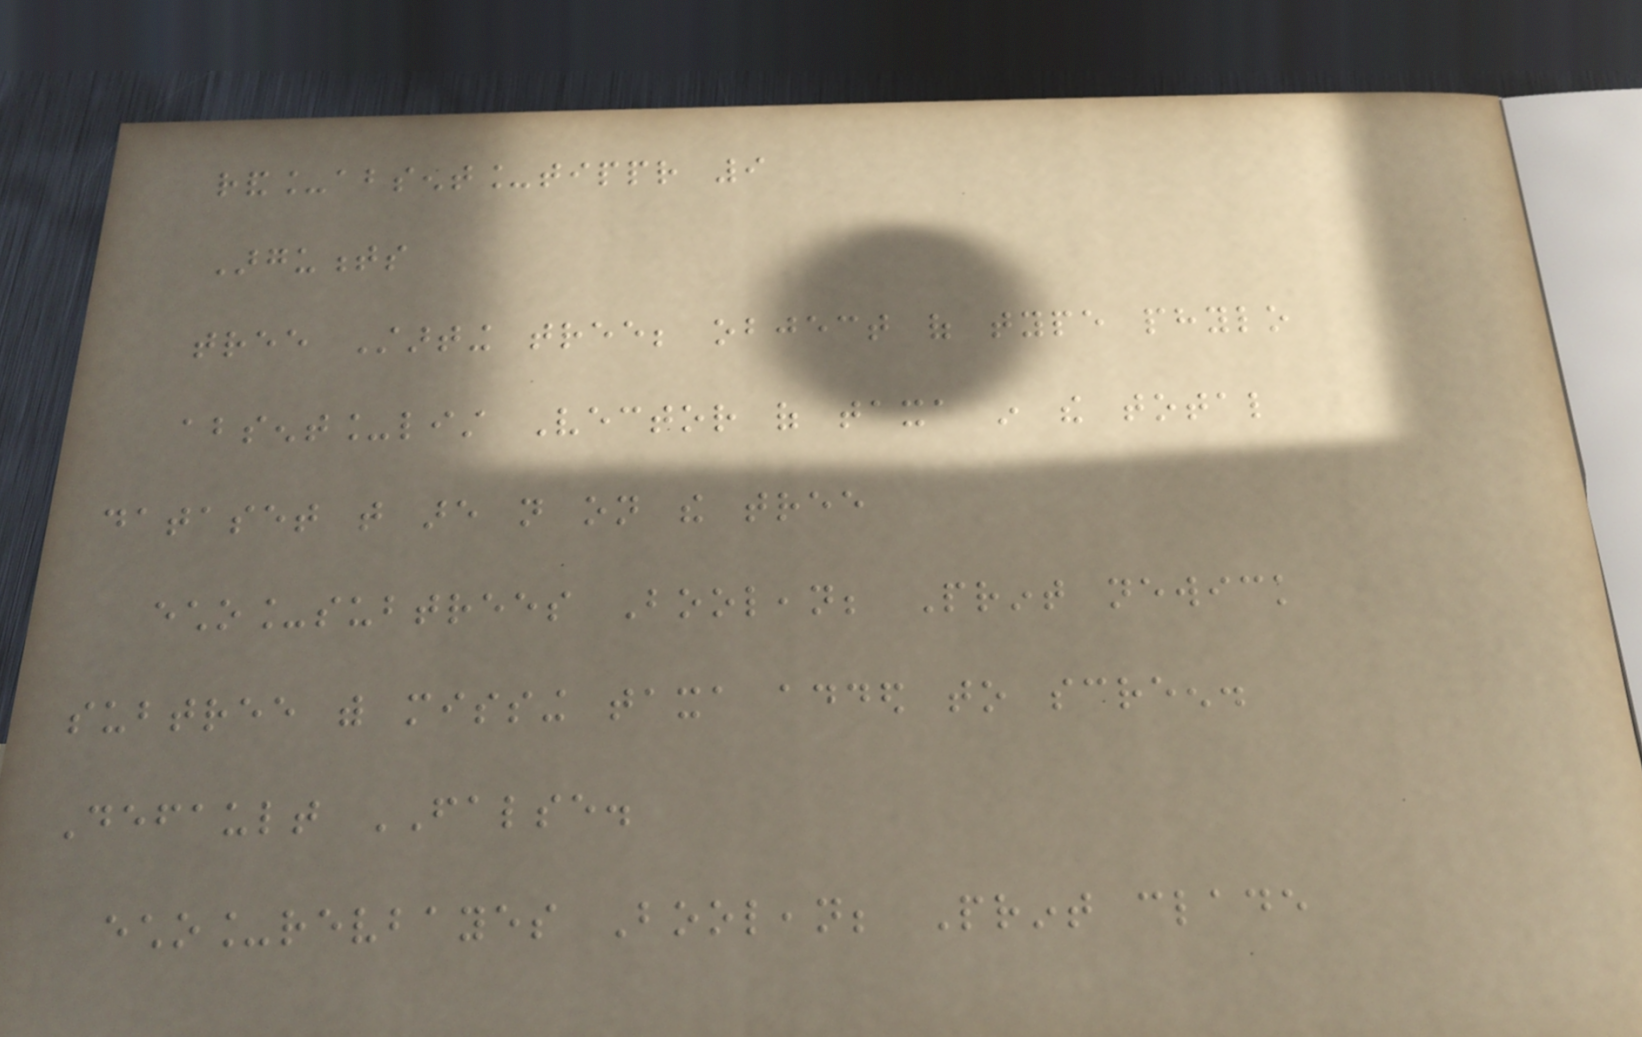rand_absent_tippr 9
Arguments
tree Starting tree; object of type phylo
absent_list Vector of taxa in the total
dataset that are not on the tree
echo_subtrees Boolean; Print newick
subtree with missing taxa added to screen.
Default FALSE.
echo_revbayes Boolean; Print clade
